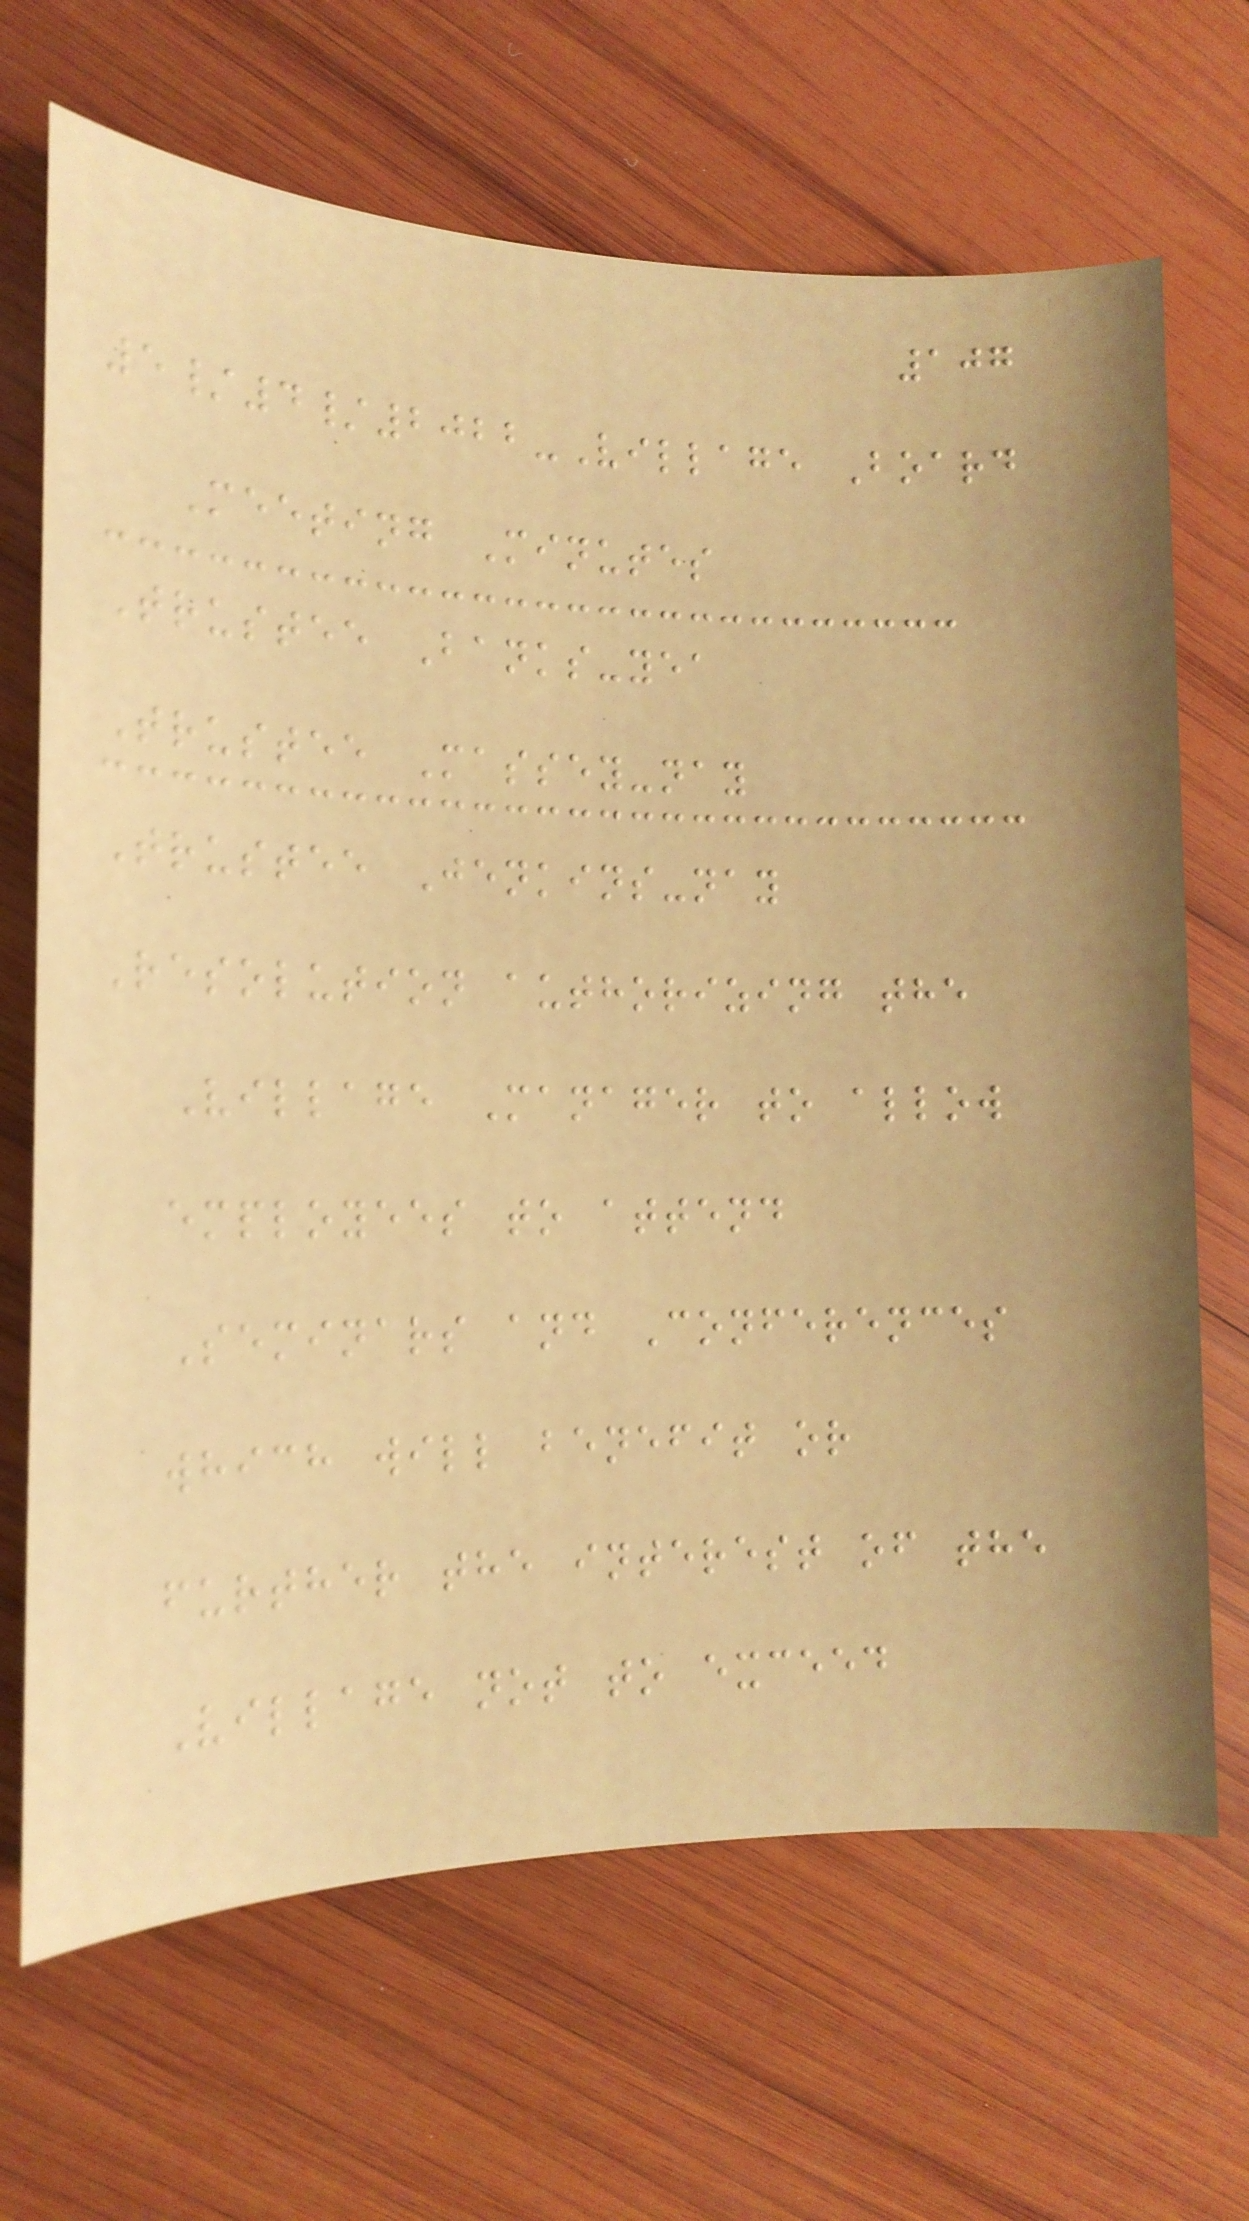107
5/4/2022-Village Board
Meeting Minutes
Trustee Banks-yea
Trustee Massey-nay
Trustee Jenkins-nay
Resolution authorizing the
Village Manager to allow
employees to attend
Seminars and Conferences
which will benefit or
further the interest of the
Village not to exceed
